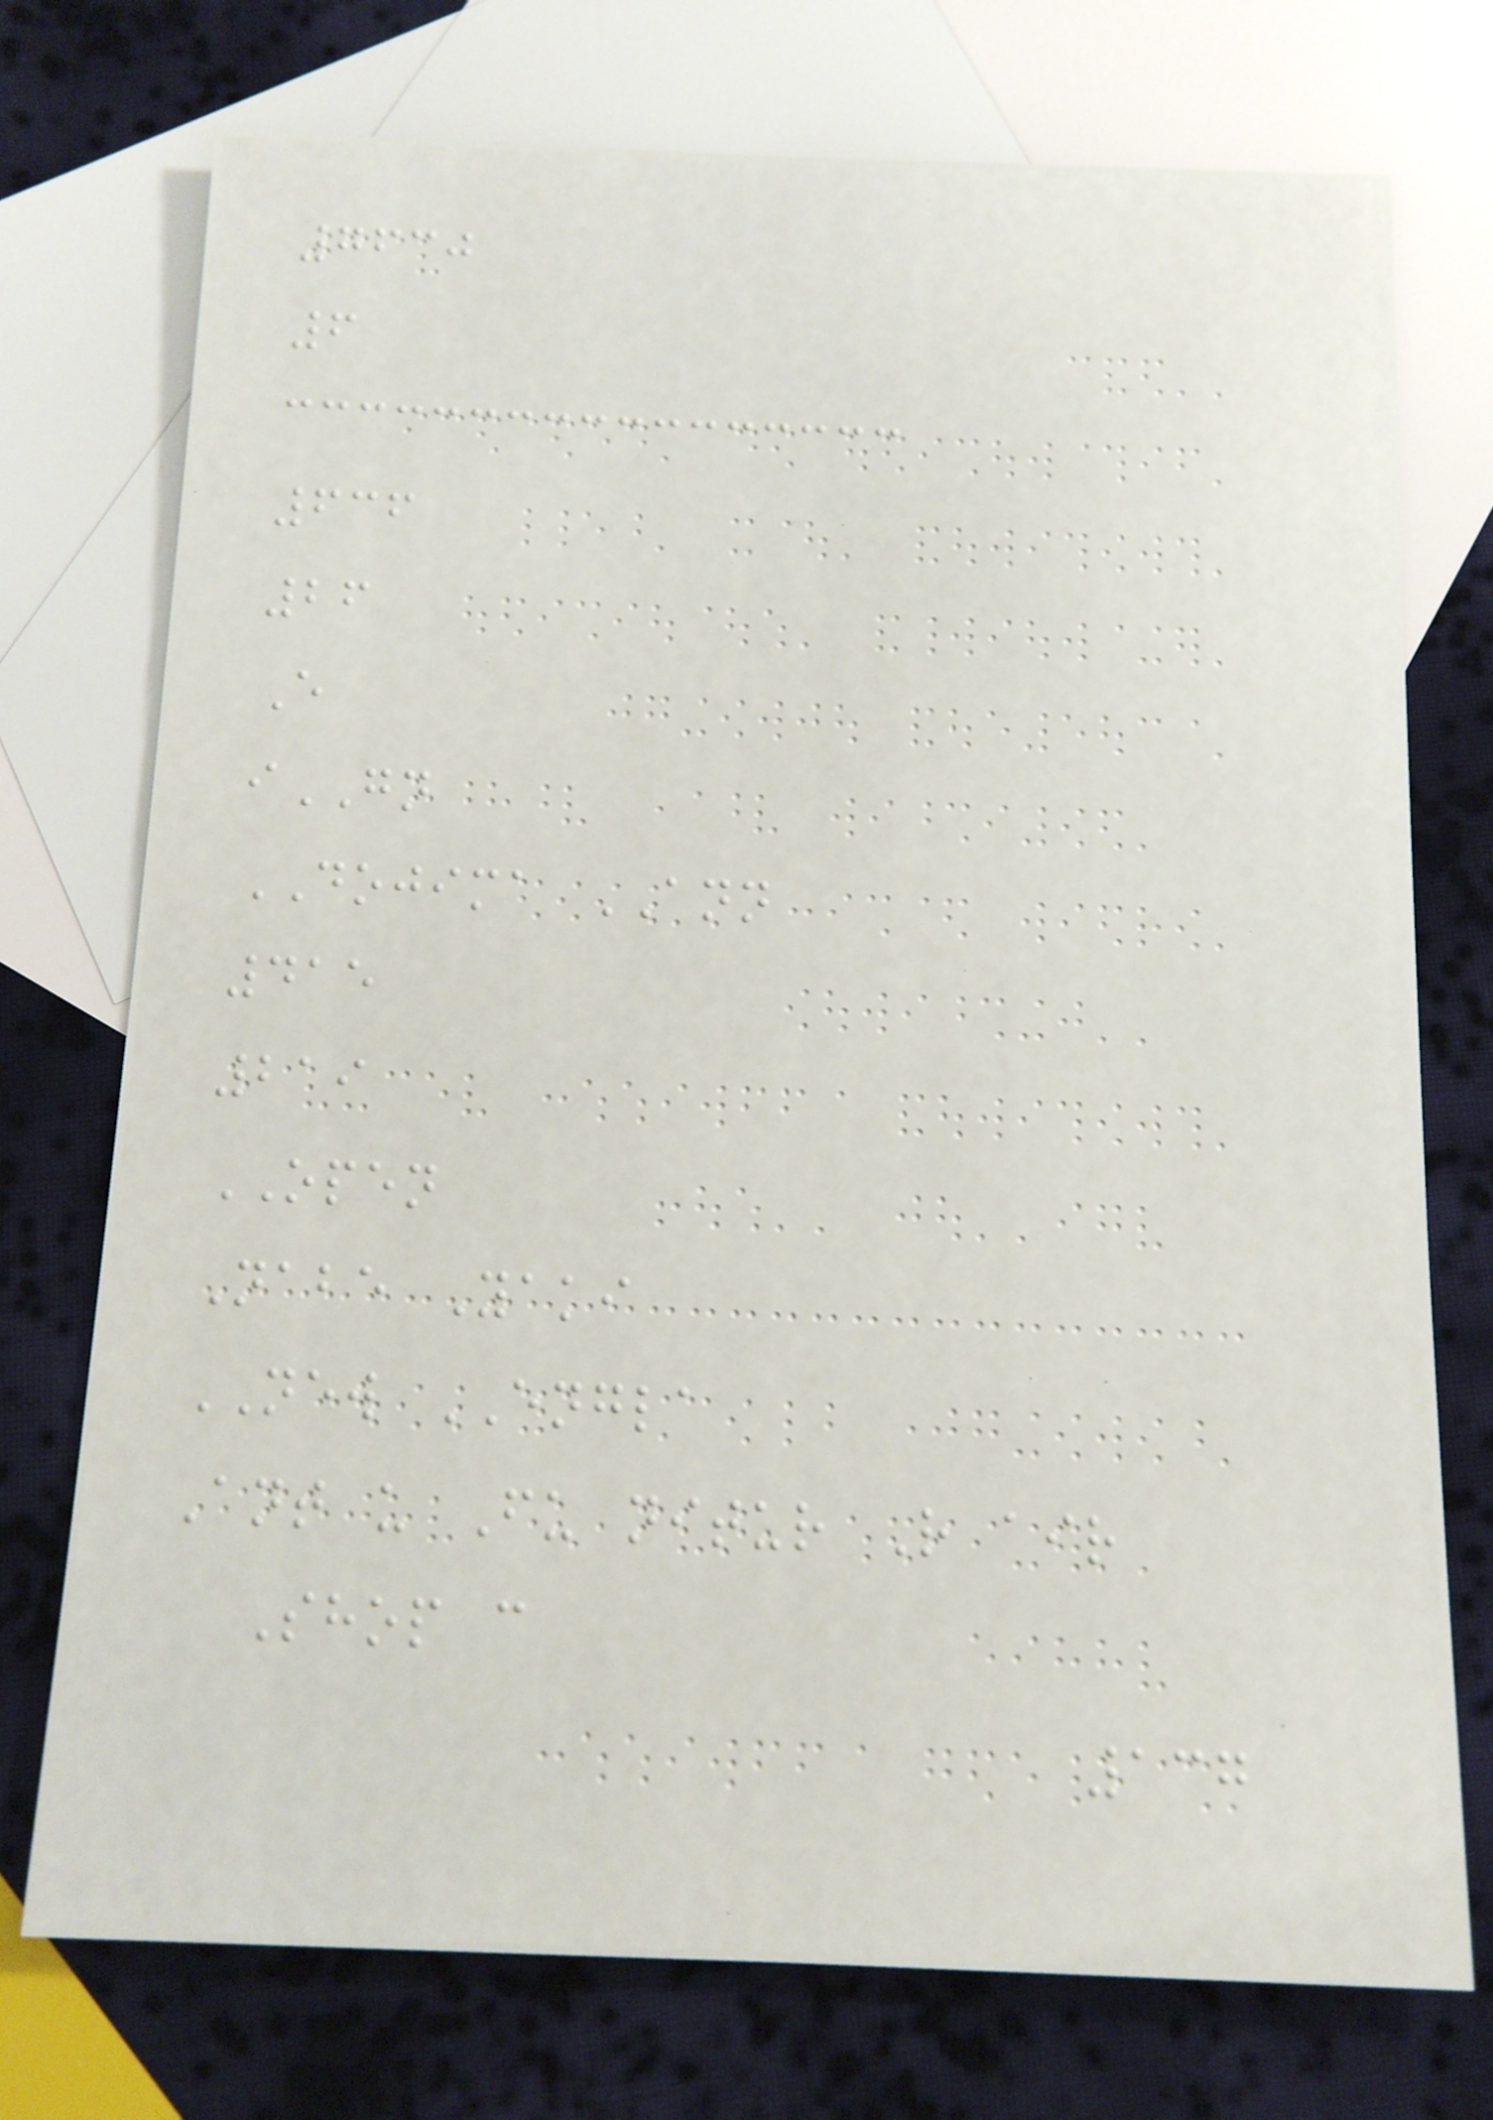7630
6
636
26
E
iGN
DOJIMA ANN
415
219
OPEN
Nabe Yaki
NEW ENGLA
Ant u Fu nitur R air
Shop c
137
